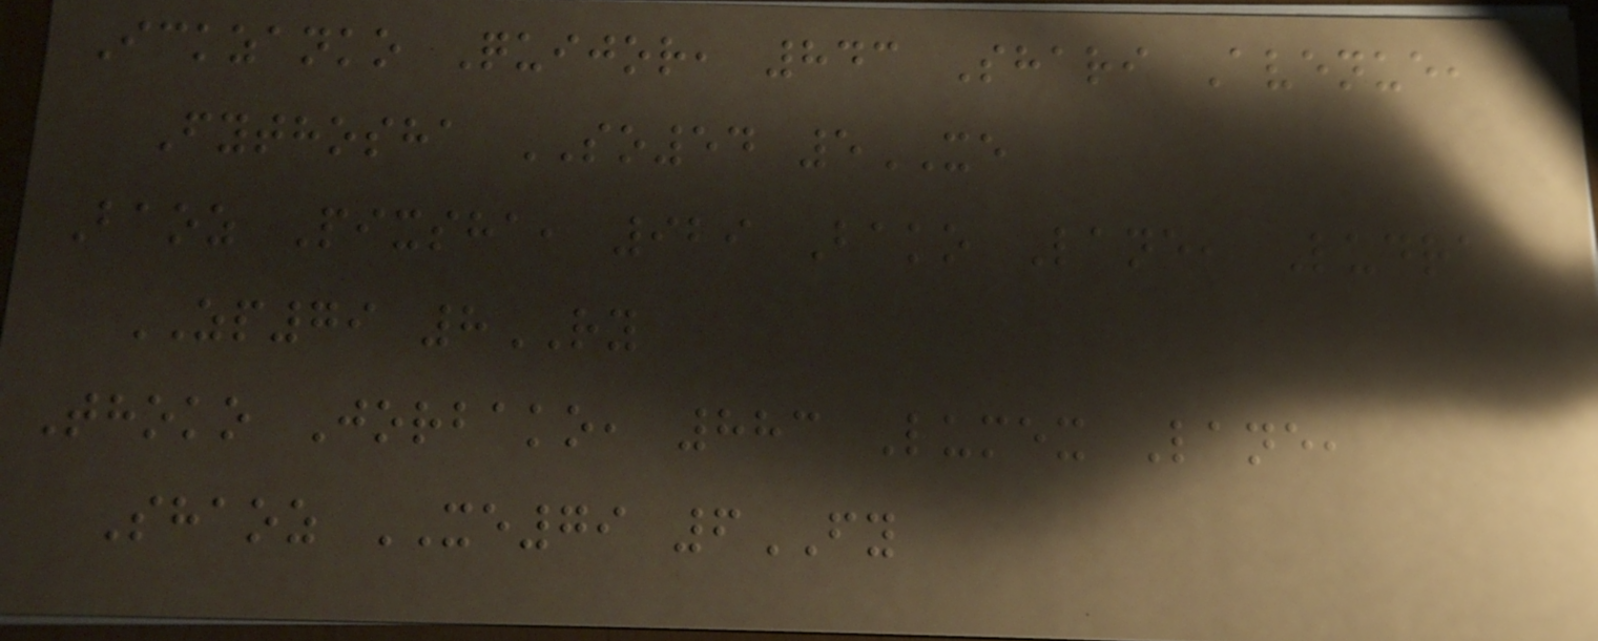Ickzanko Quijor, 843 Shari Avenue,
Fythosha SO54 5XE
Baoz Pixsha, 929 Bako Lane, Ludra
ZP79 8RY
Thoko Jorbako, 883 Lumex Lane,
Shaoz XE79 6FY
